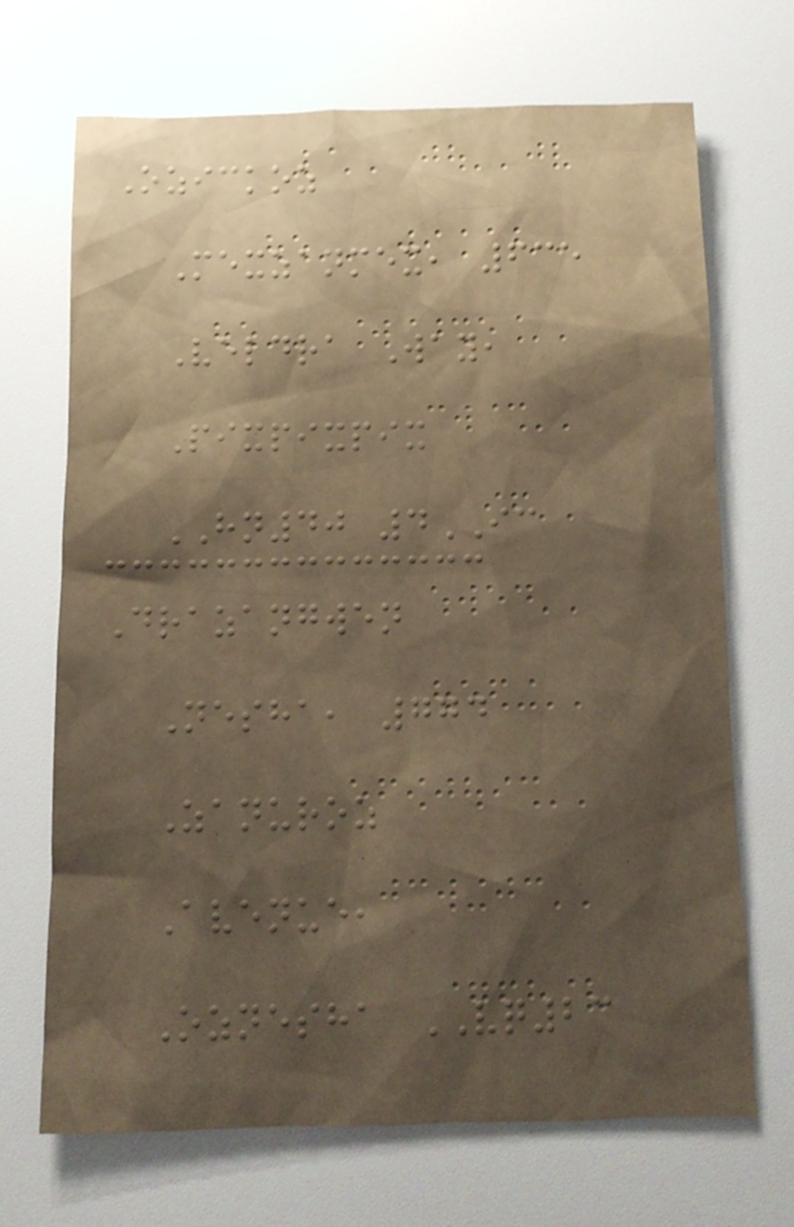Ozickoz
Mexzanmex, 635
Veldra Way,
Pixpixpix
HN40 4IC
Drazangwen
Nesha, 774
Zanuroz
Avenue,
Oznesha VQ23
